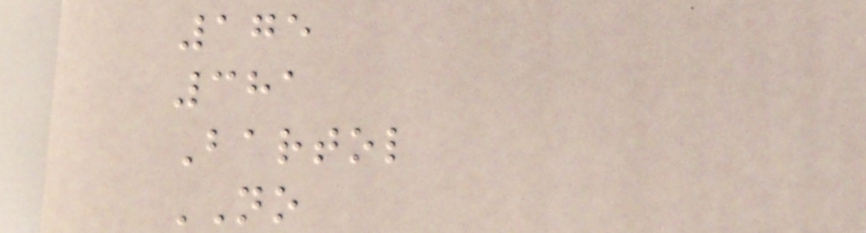175
381
Bartol
NO
